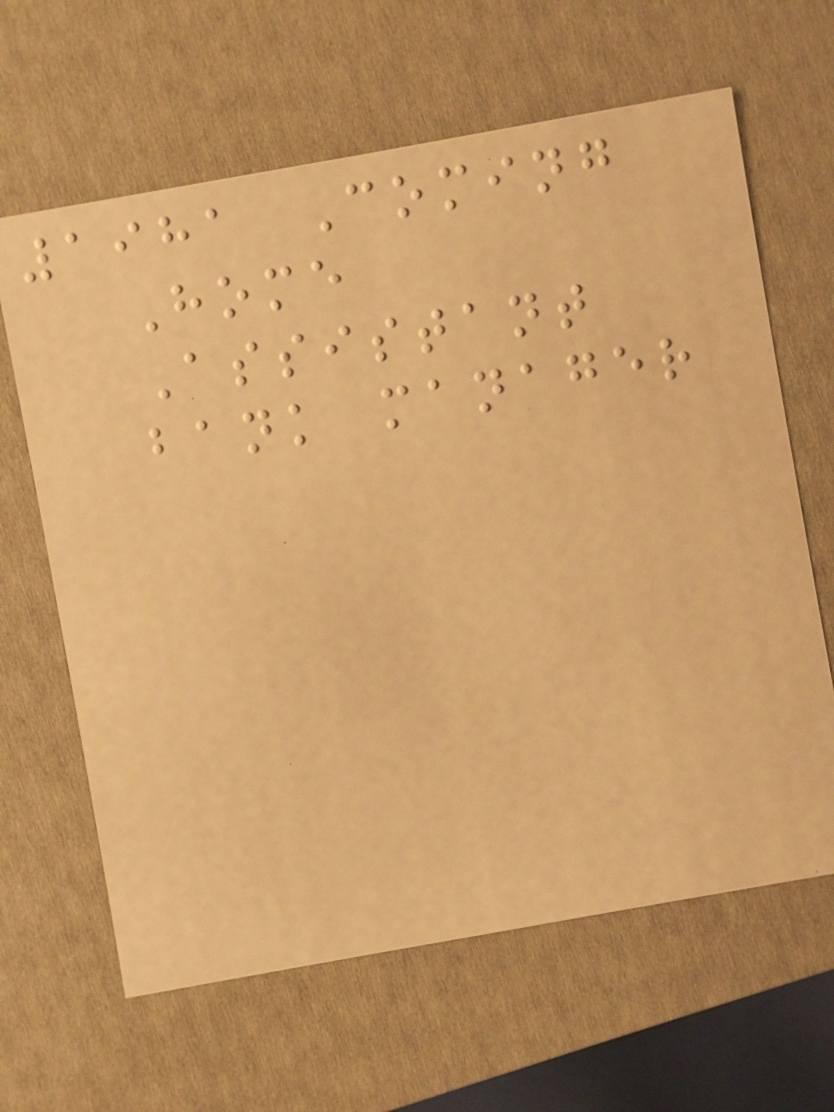1981 Coming
Home
Assistant
bank manager
